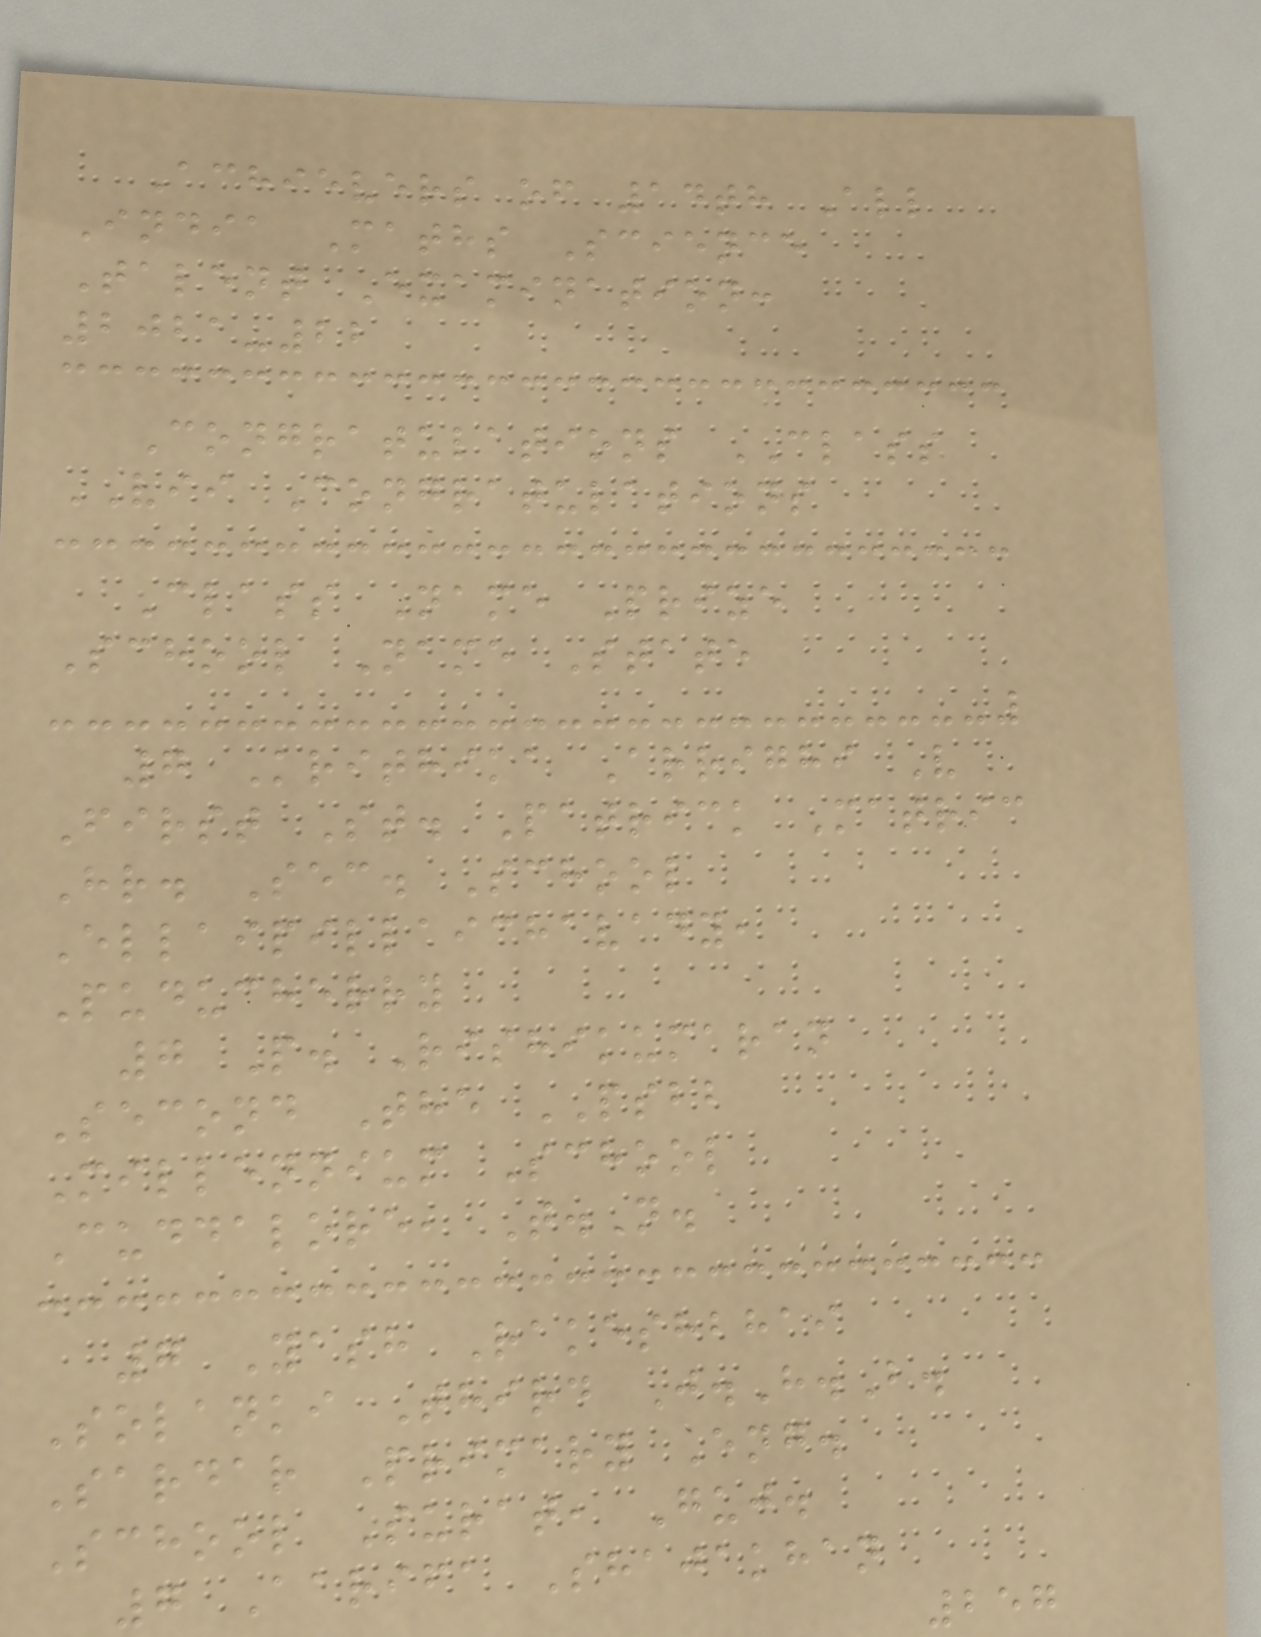Achievers of 14th All
India Maths Science
Talent Examination:
2021-22
Congratulations CLASS
VII Congratulations
Class Name Prize
School Name State
7 Krithika Arrighi V
First St. Patrick Matric
Hr. Sec. School
Ellaipillaichavady,
Puducherry
7 P. Rishikumaran
Second The PSBB
Millennium School
Cuddalore, T.N.
7 Yash Rakeshbhai
Solanki Third J.H.B.
Sardar Primary Eng.
School Surat, Guj.
7 Aarifa Shajakhan
257
